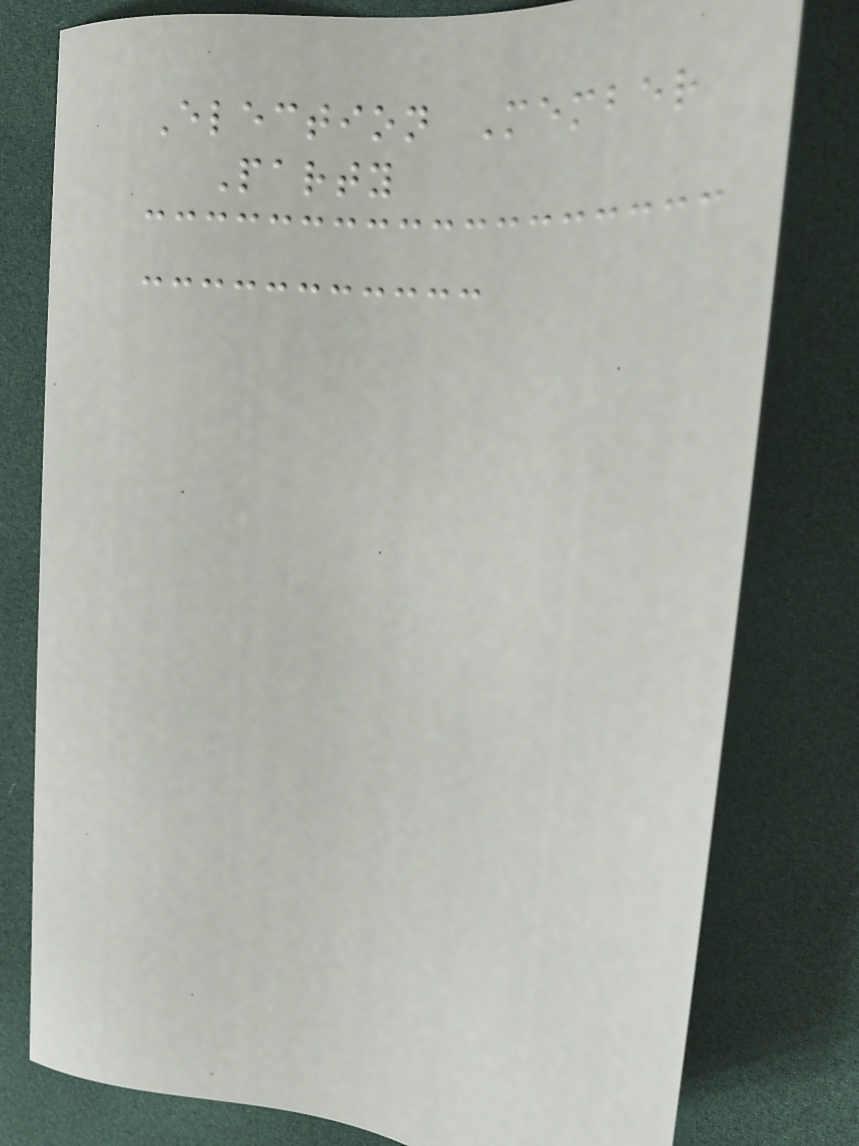Election Member
Party
